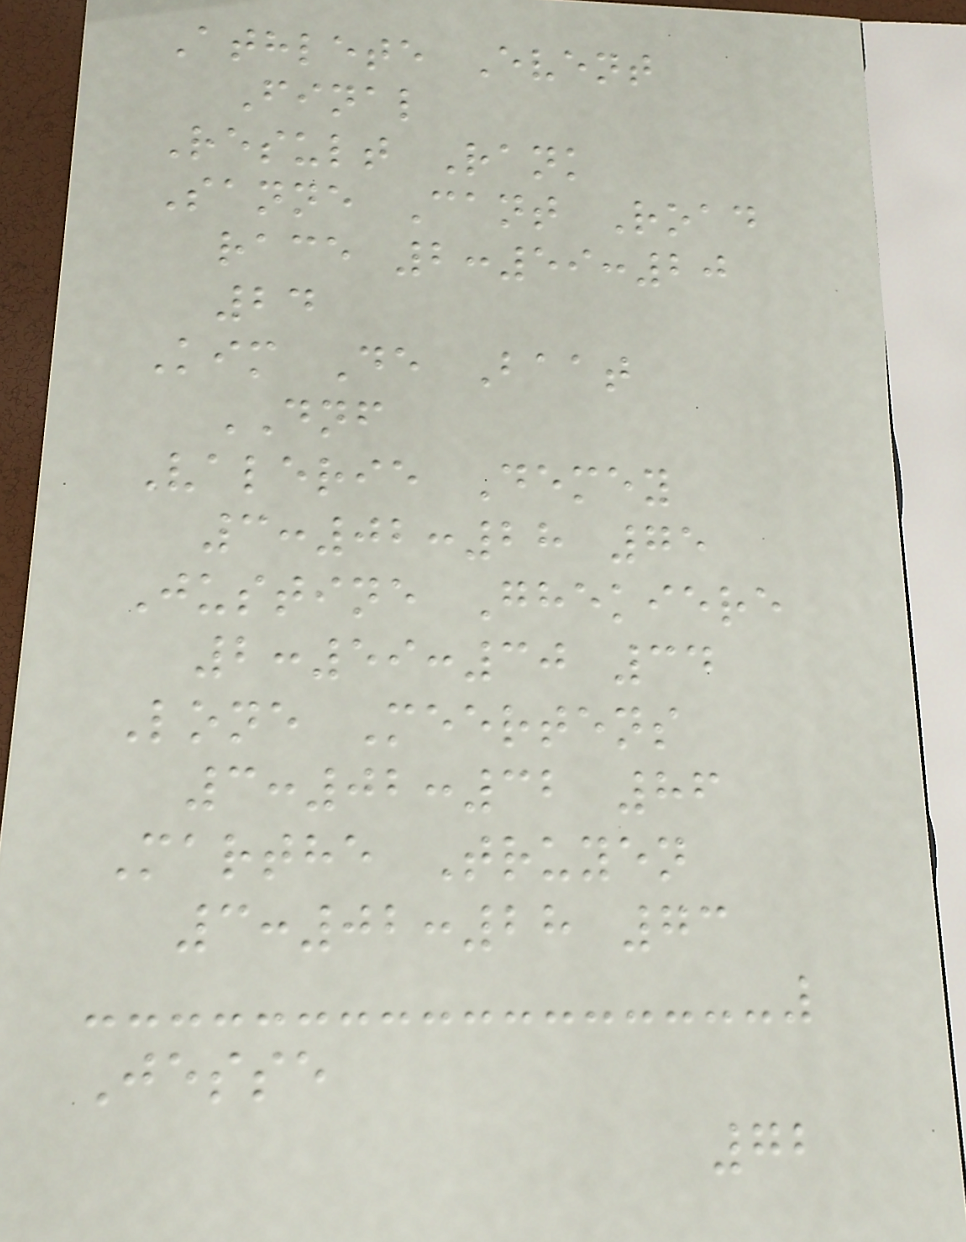Athlete Event
Final
Result Rank
Sanne Cant Road
race 2:59:20
24
Kim De Baat
DNF
Valerie Demey
3:02:28 75
Justine Ghekiere
2:59:30 34
Lone Meertens
3:02:32 86
Marthe Truyen
3:02:28 73
Jesse
72
